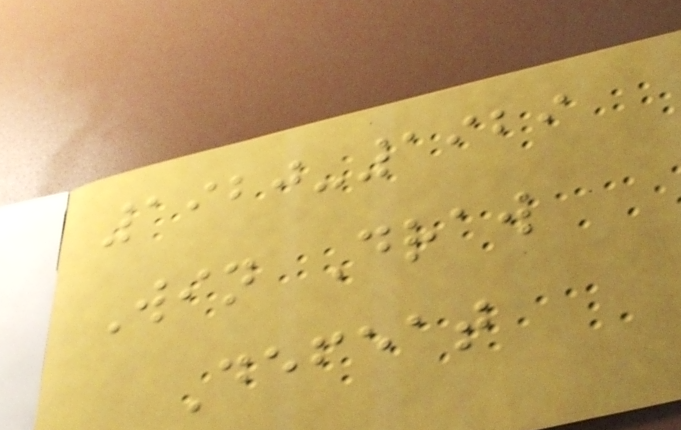1920-1929
Win Draw
Defeat
